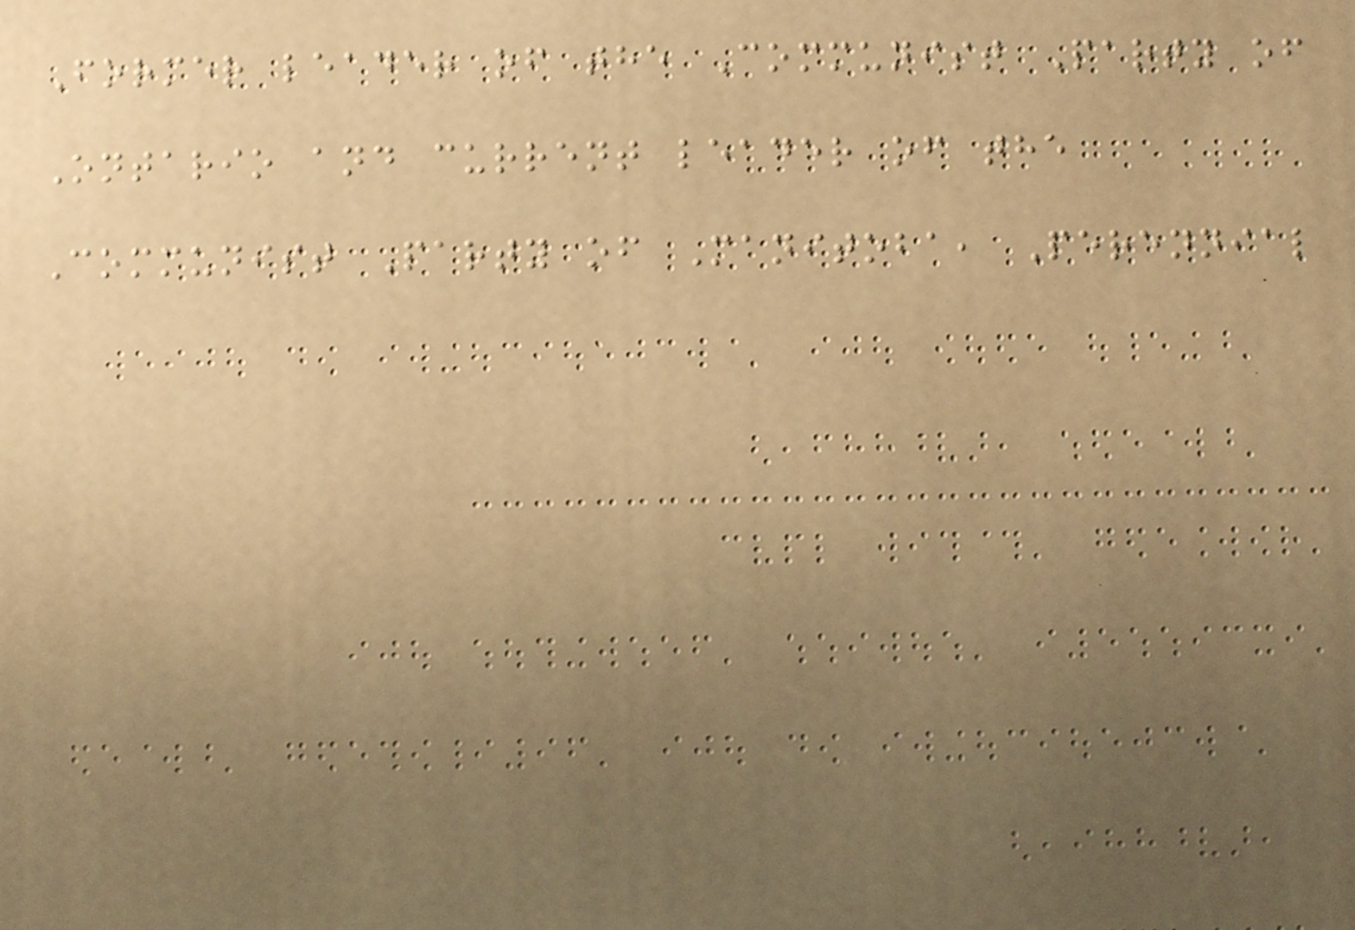Former leader of the Communist Party of
Ontario and current leader of the
Communist Party of Manitoba, Perennial
